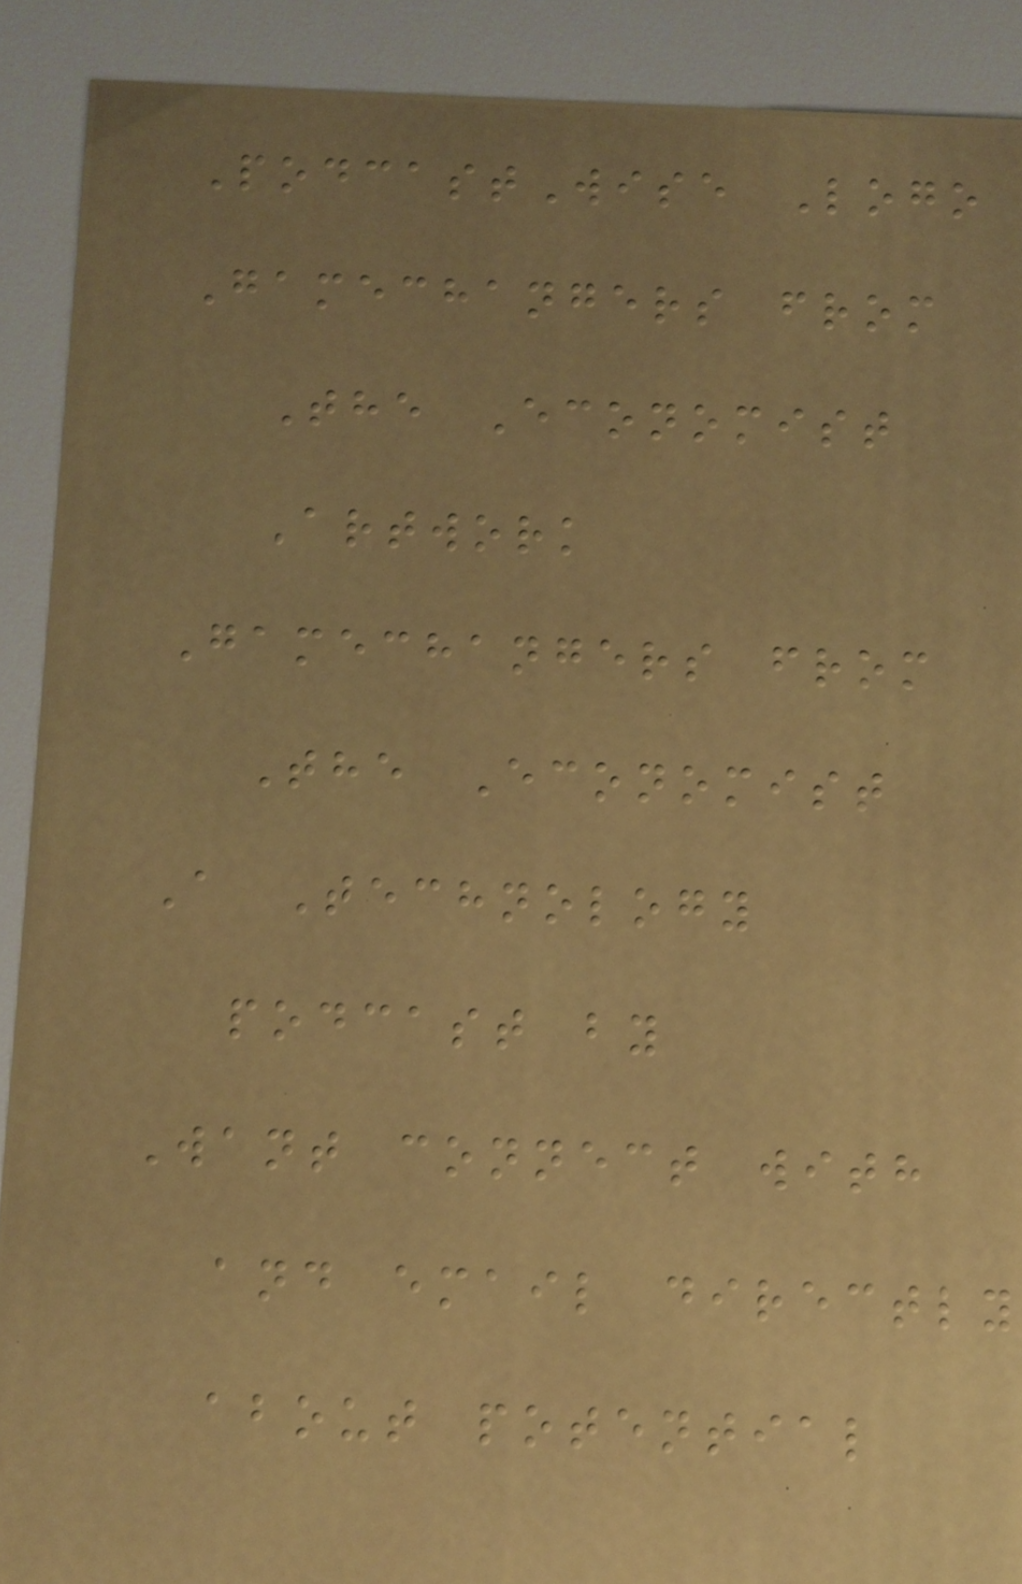PodcastWise Logo
Gamechangers from
The Economist
Artwork
Gamechangers from
The Economist
A Technology
podcast by
Want connect with
and email directly
about potential
